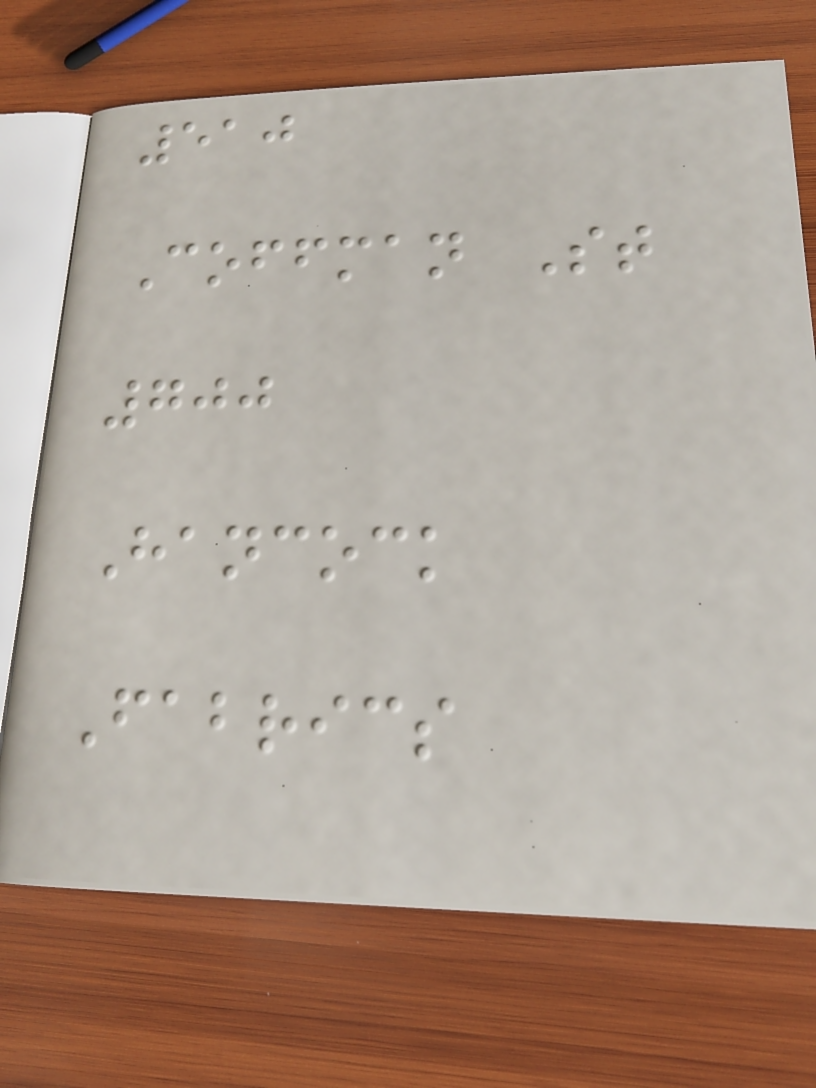510
Coffman St
700
Hancock
Fabrics
